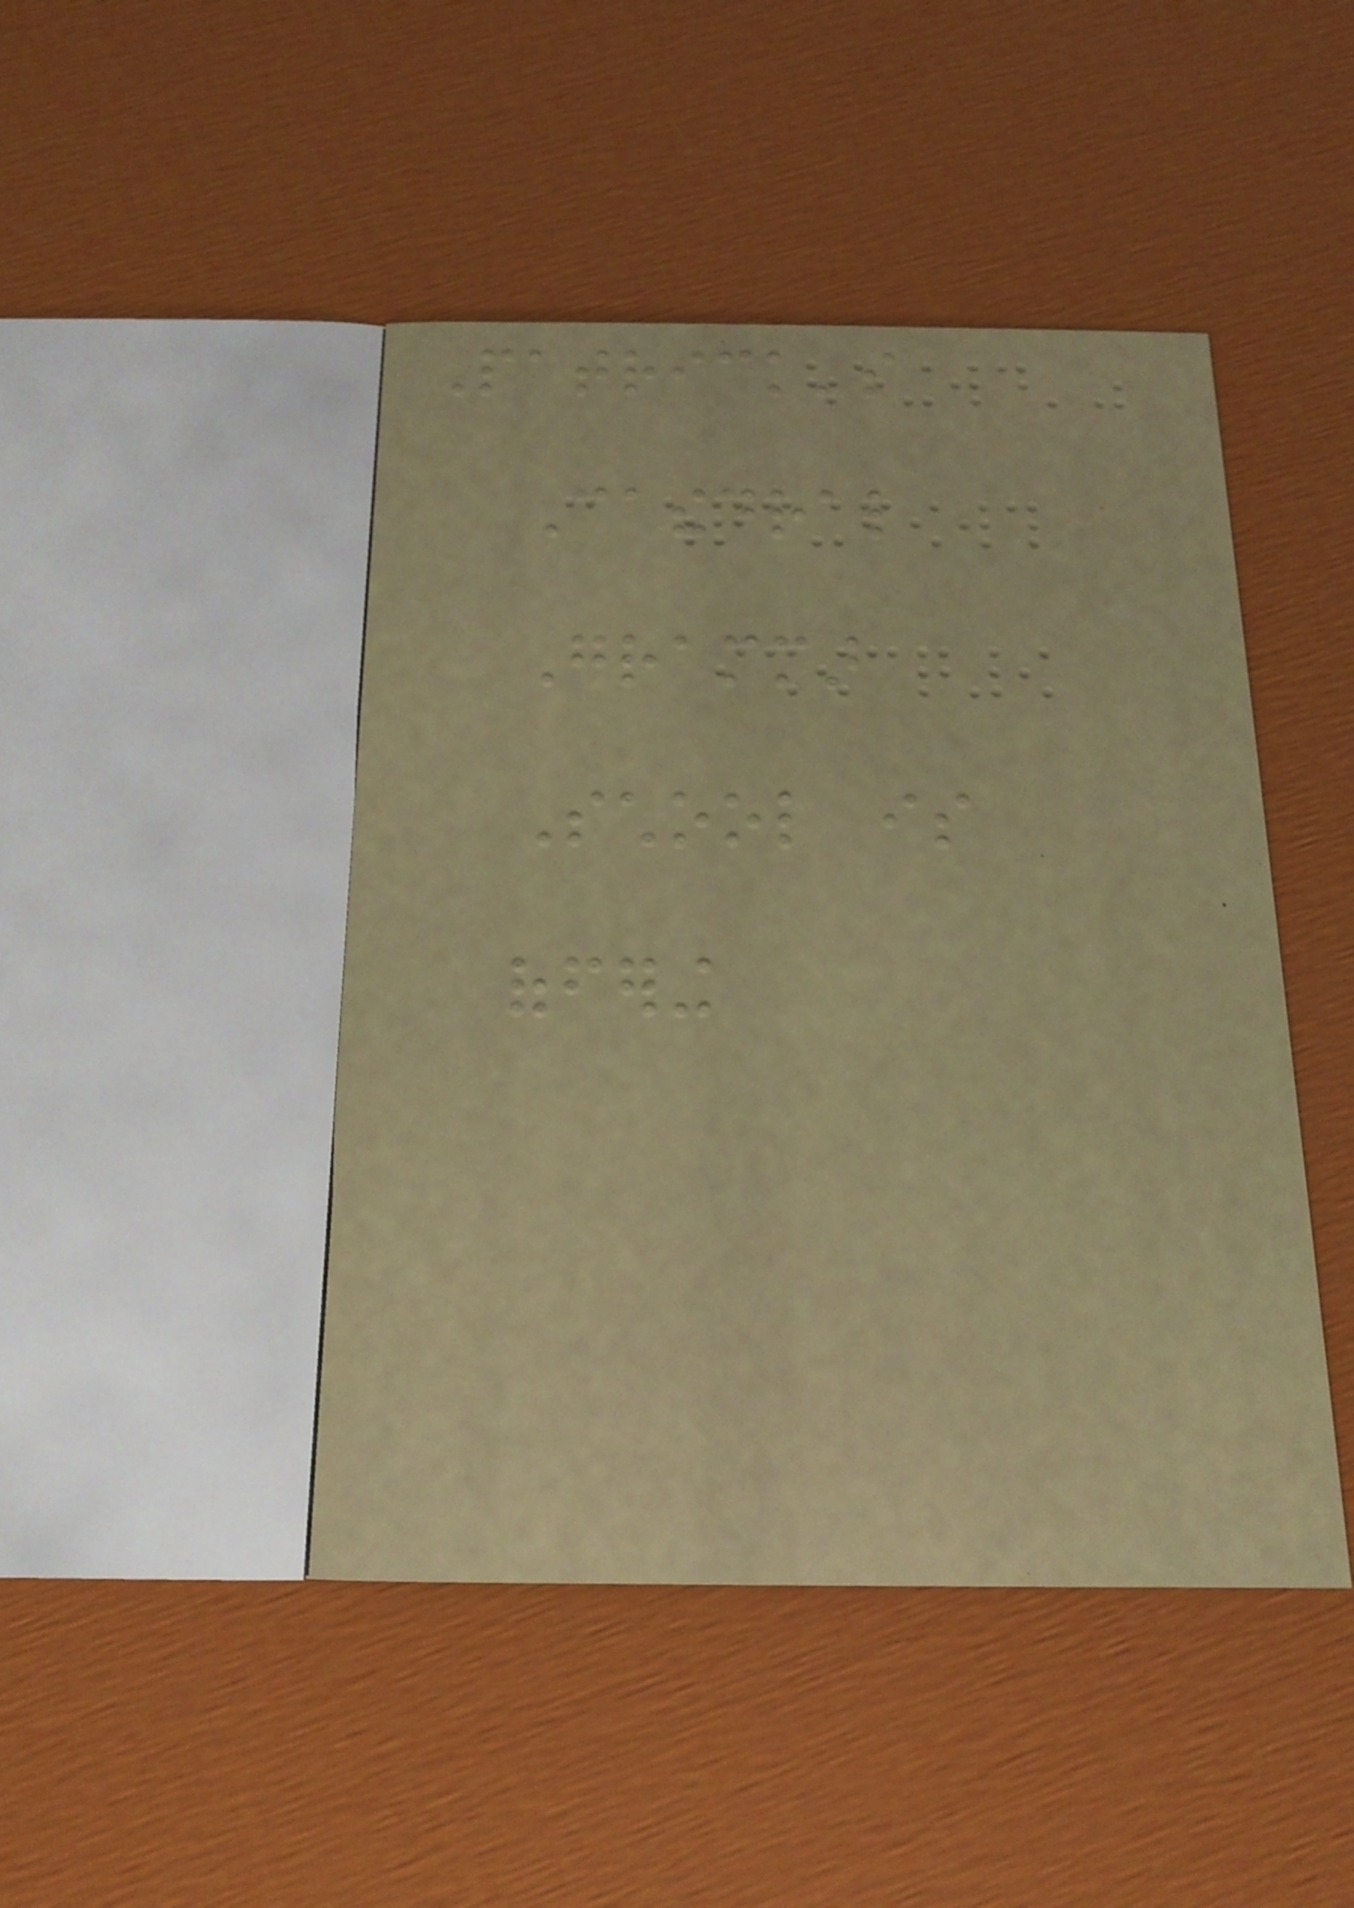Patrick's
Cathedral
Grammar
School is
offering
